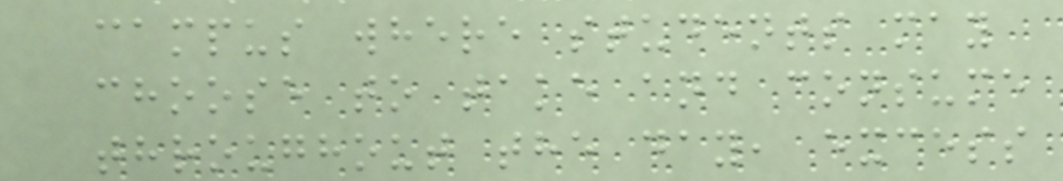campus where students may
choose to take and consume
throughout the day, excess
